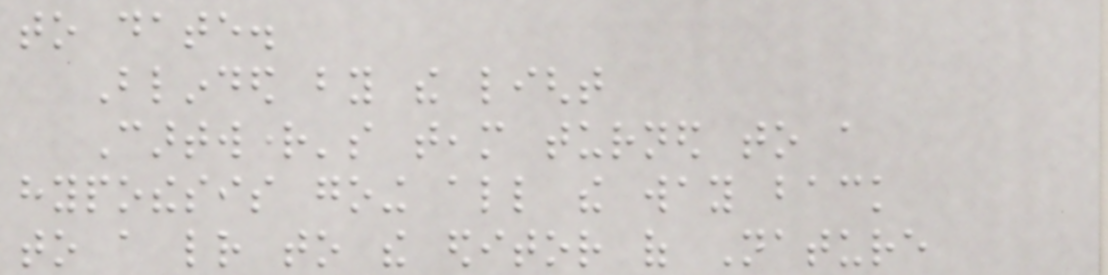to date.
Blinded by the light
Cartwright's team turned to a
hypothesis going all the way back
to a letter to the editor of Nature
